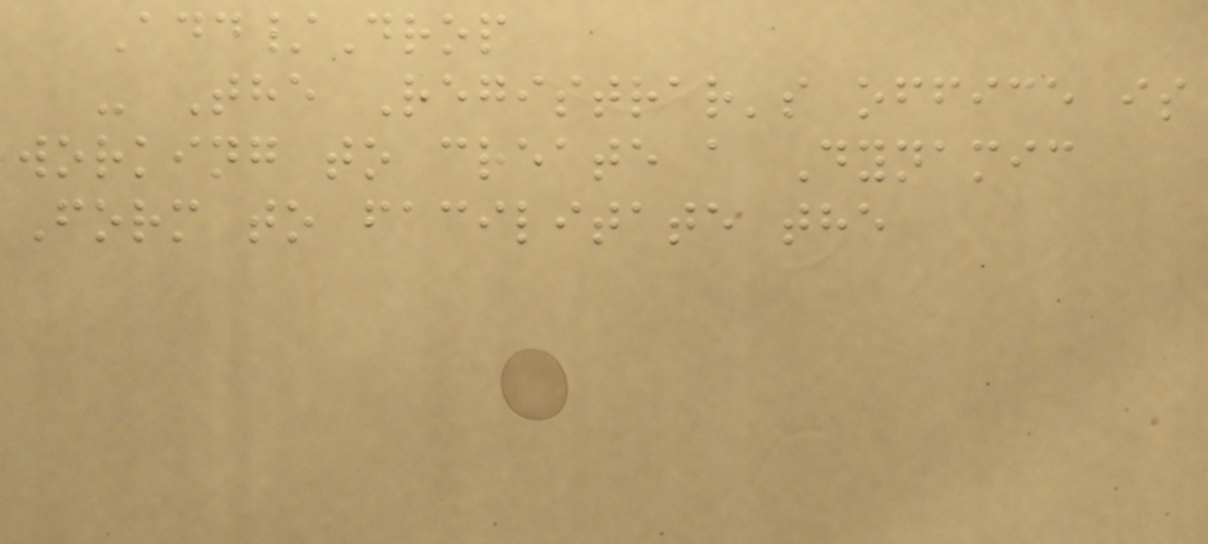Add/Drop
- The Registrar's office is
working to create a Dynamic
Form to facilitate the
